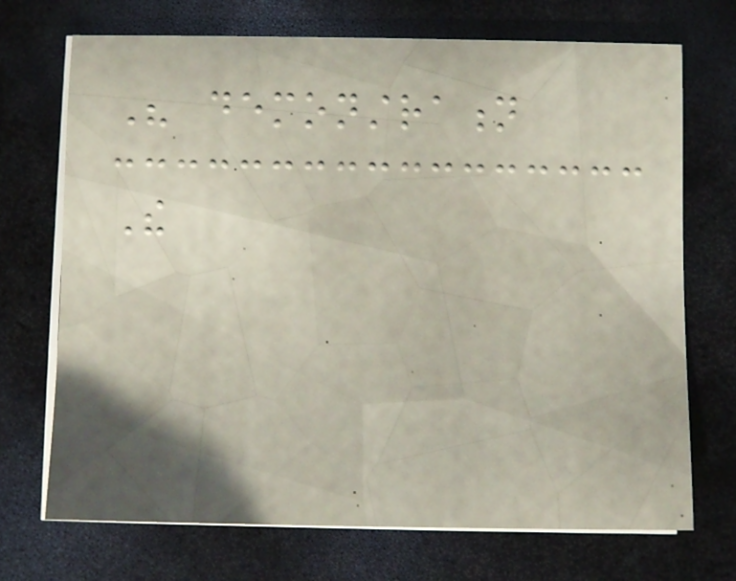His demonstration
The
